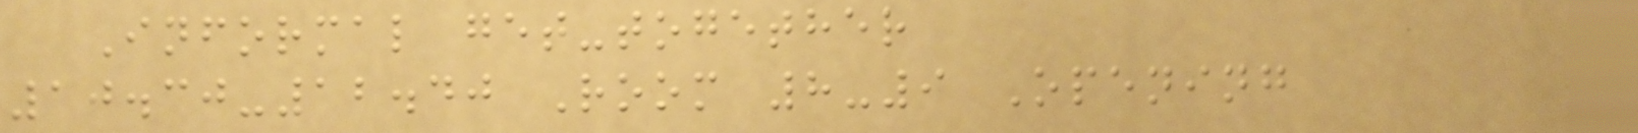Informal get-together
10.30-12.40 Room 8-9 Opening
